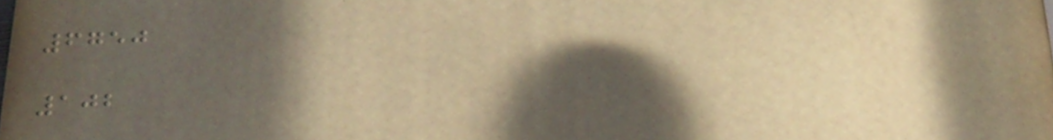6750
102
